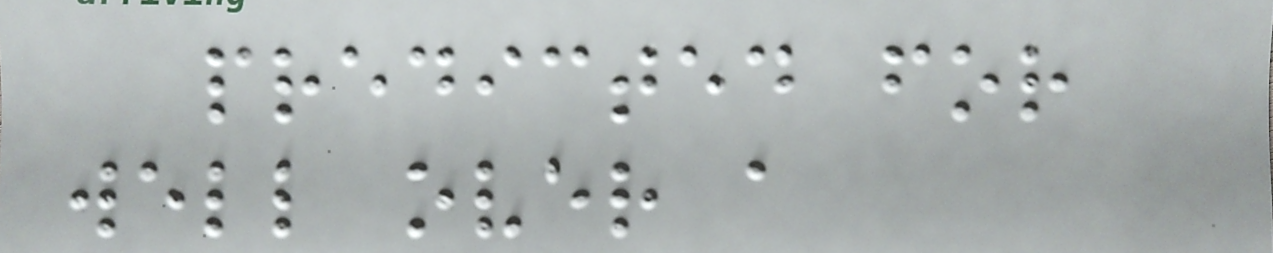predicted for
well over a
